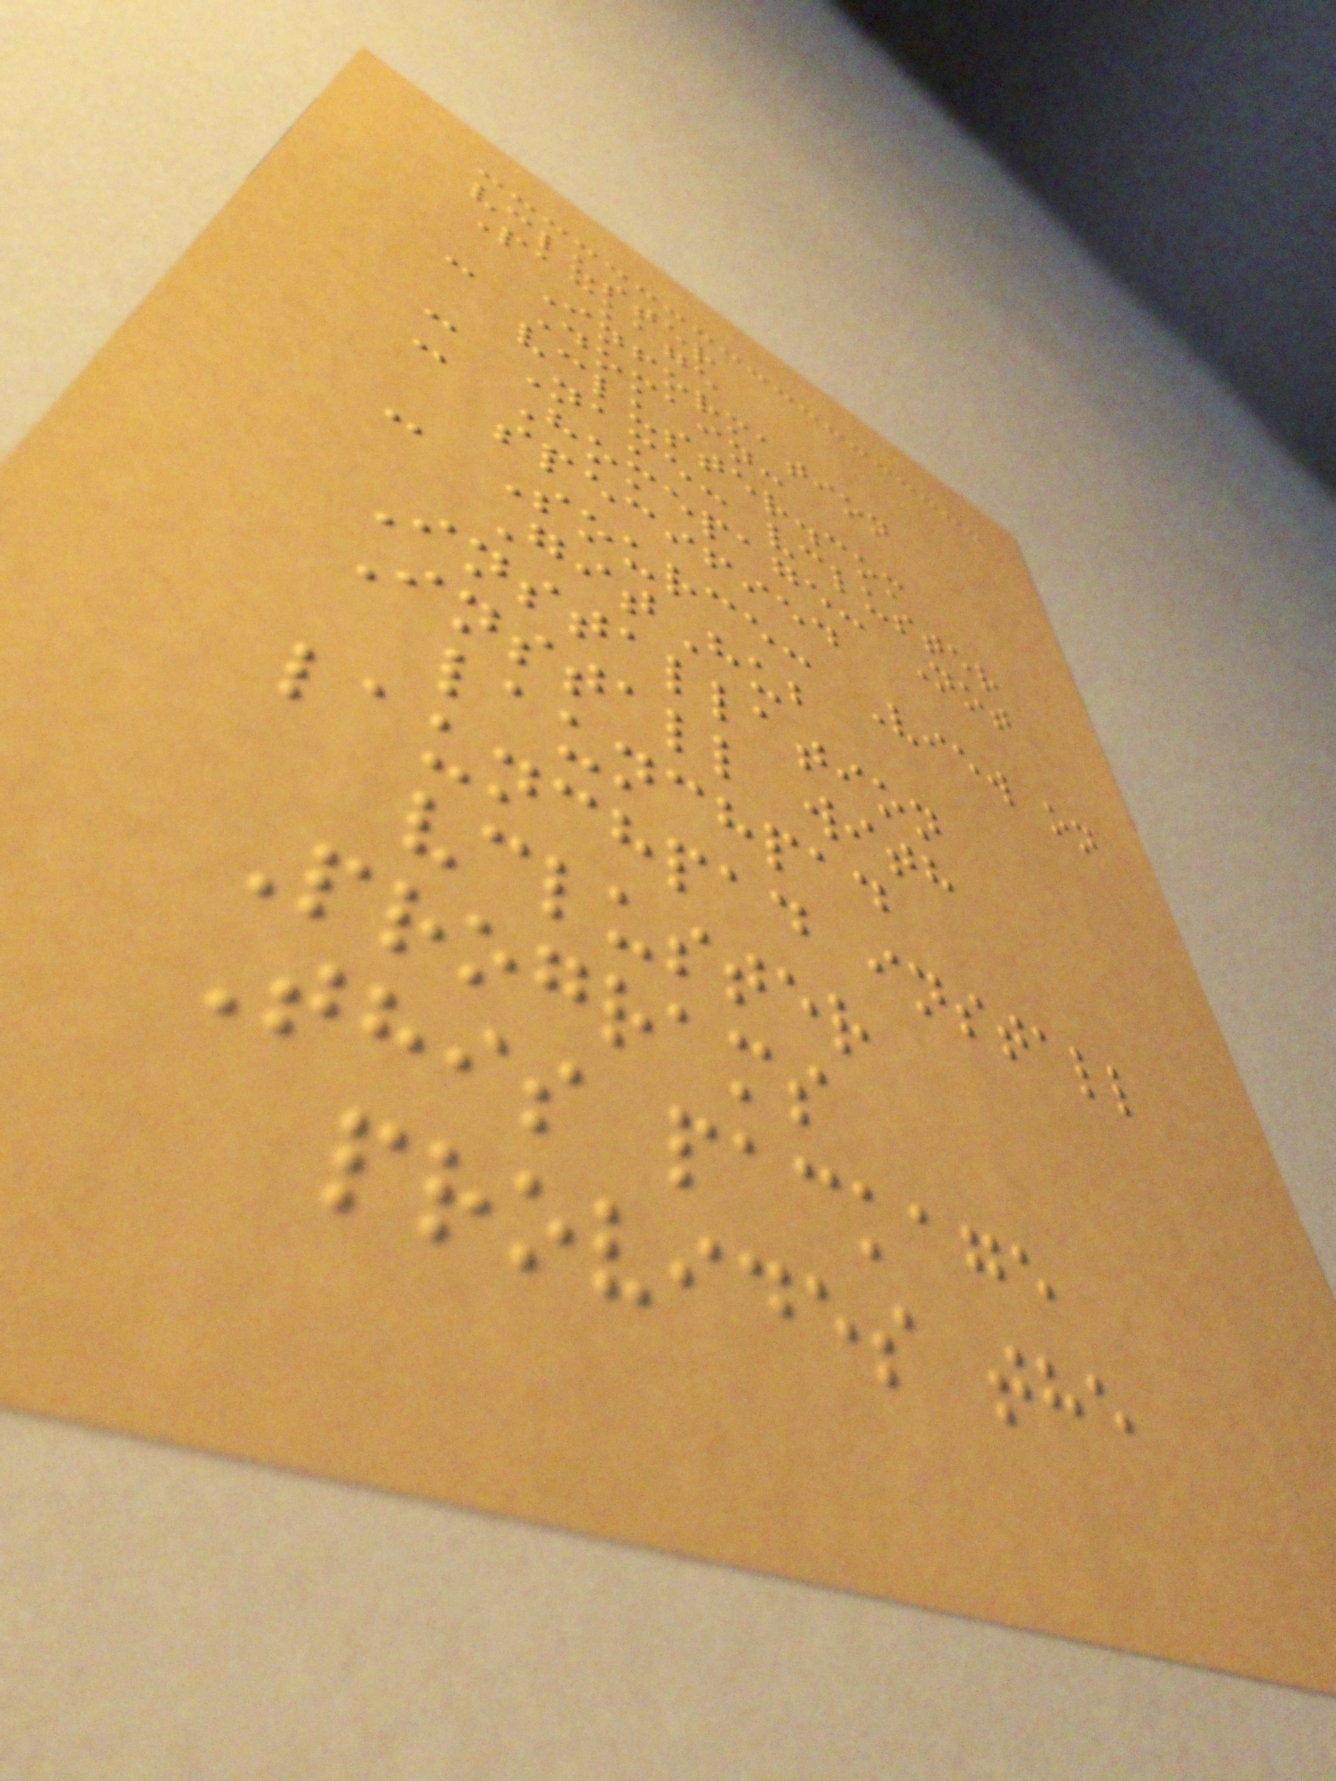vcluster
Package
Information
- Domain:
vcluster.com
- Name: vcluster
- Homepage: Not
specified
- Source: View on
GitHub
Installation
Install with
launchpad
launchpad install
vcluster
Programs
This package
provides the
